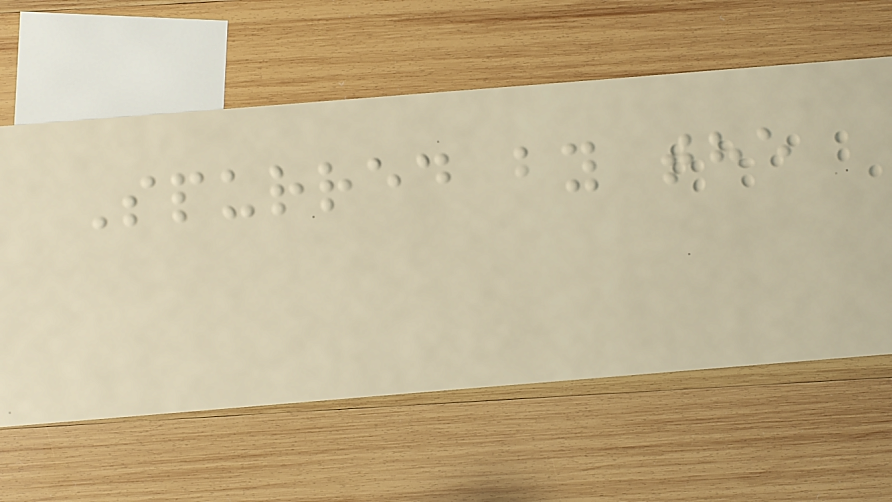Spurred by the
